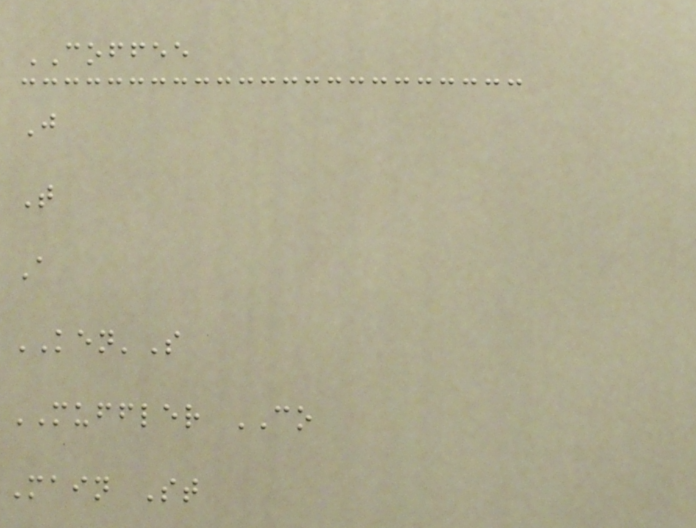COFFEE
J
T
A
KEN'S
MUFFLER CO
Main St
